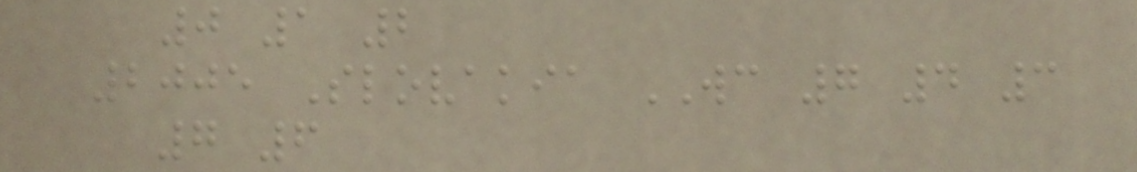0 1 2
2005 Slovakia WC 7 4 3
7 6
